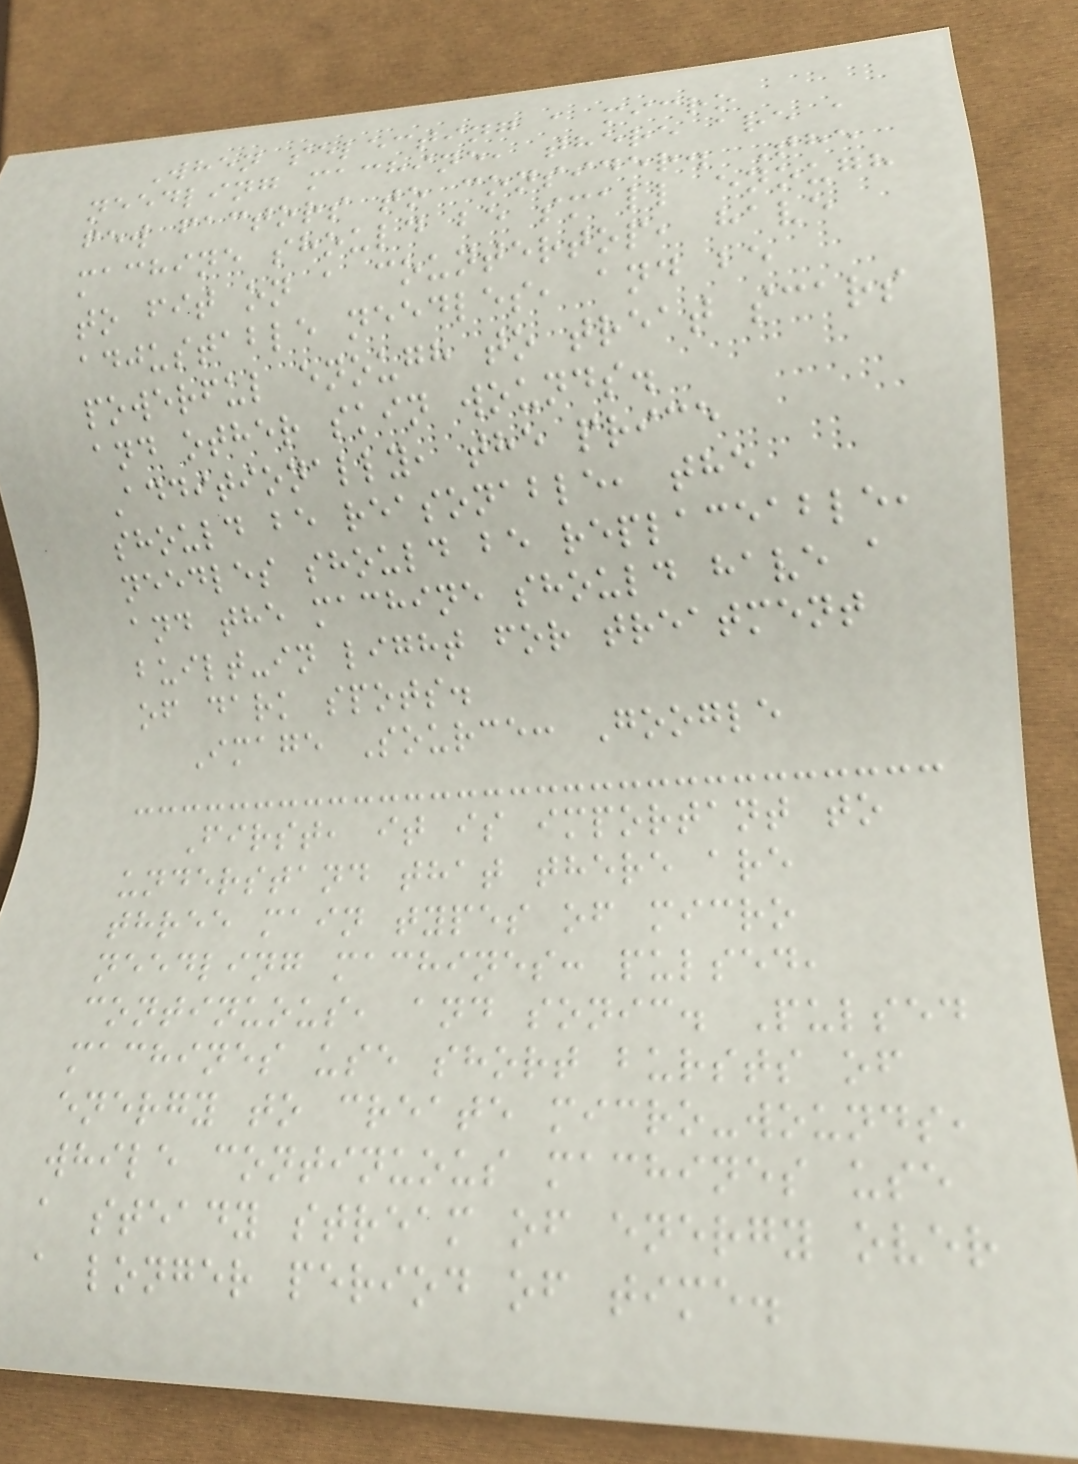When selecting a micro
needling machine, there are a
few factors to consider. The
machine should be small enough
to fit on a countertop, have
adjustable needles, and be
powerful enough to treat scars
and other skin wounds.
Additionally, the price
should be reasonable, the
needles should be replaceable,
and the machine should have a
built-in light for treatment
of dark spots.
Image Source: Google
First, it is important to
understand that there are
three main types of micro
needling machines: pulsed,
continuous, and sonic. Pulsed
machines use short bursts of
energy to create micro-wounds,
while continuous machines use
a steady stream of energy over
a longer period of time.
